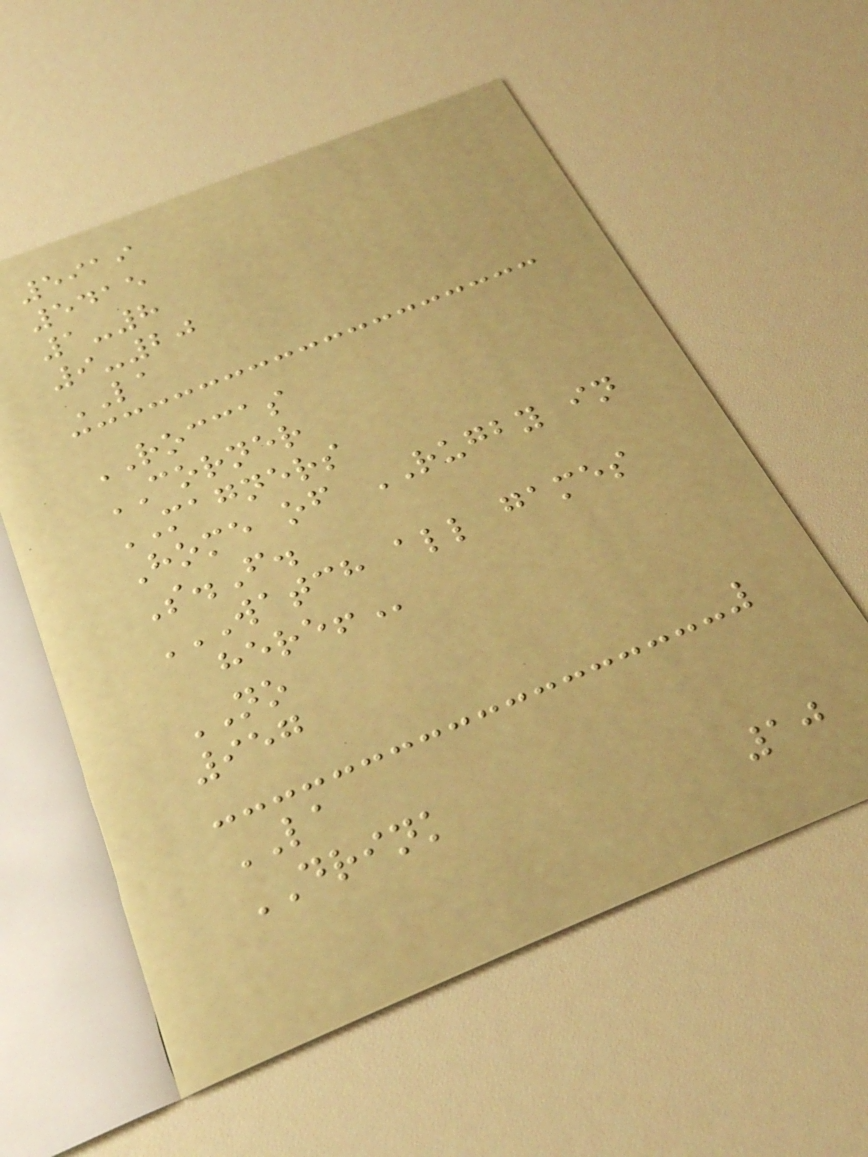5919
5415
1-8
9-20
LA
ROCCAS
CORNER
MAGNERS
Home of RUGBY in
S.F.
WATCH ALL GAMES
HERE!
NO
957
LA
DRINK
10
